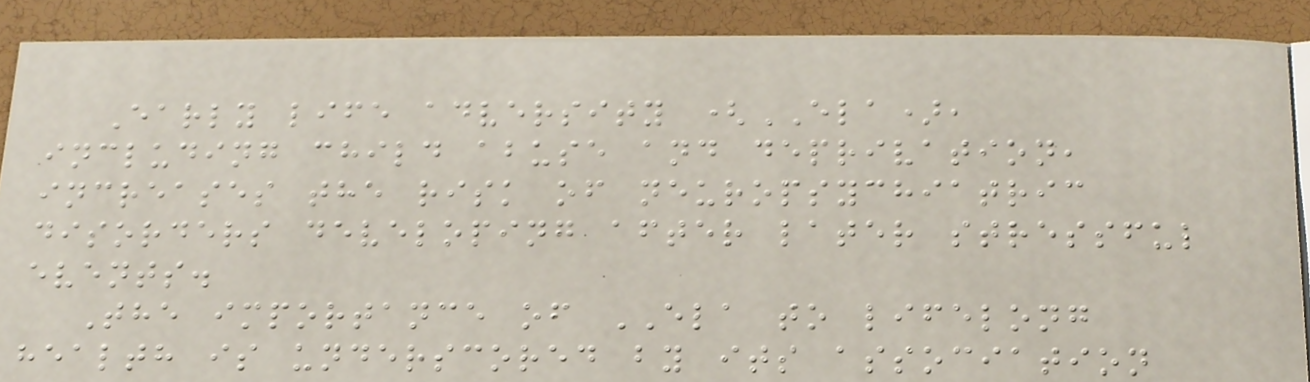Early life adversity (ELA),
including child abuse and deprivation,
increases the risk of neuropsychiatric
disorders developing after later stressful
events.
The importance of ELA to lifelong
health is underscored by its association
